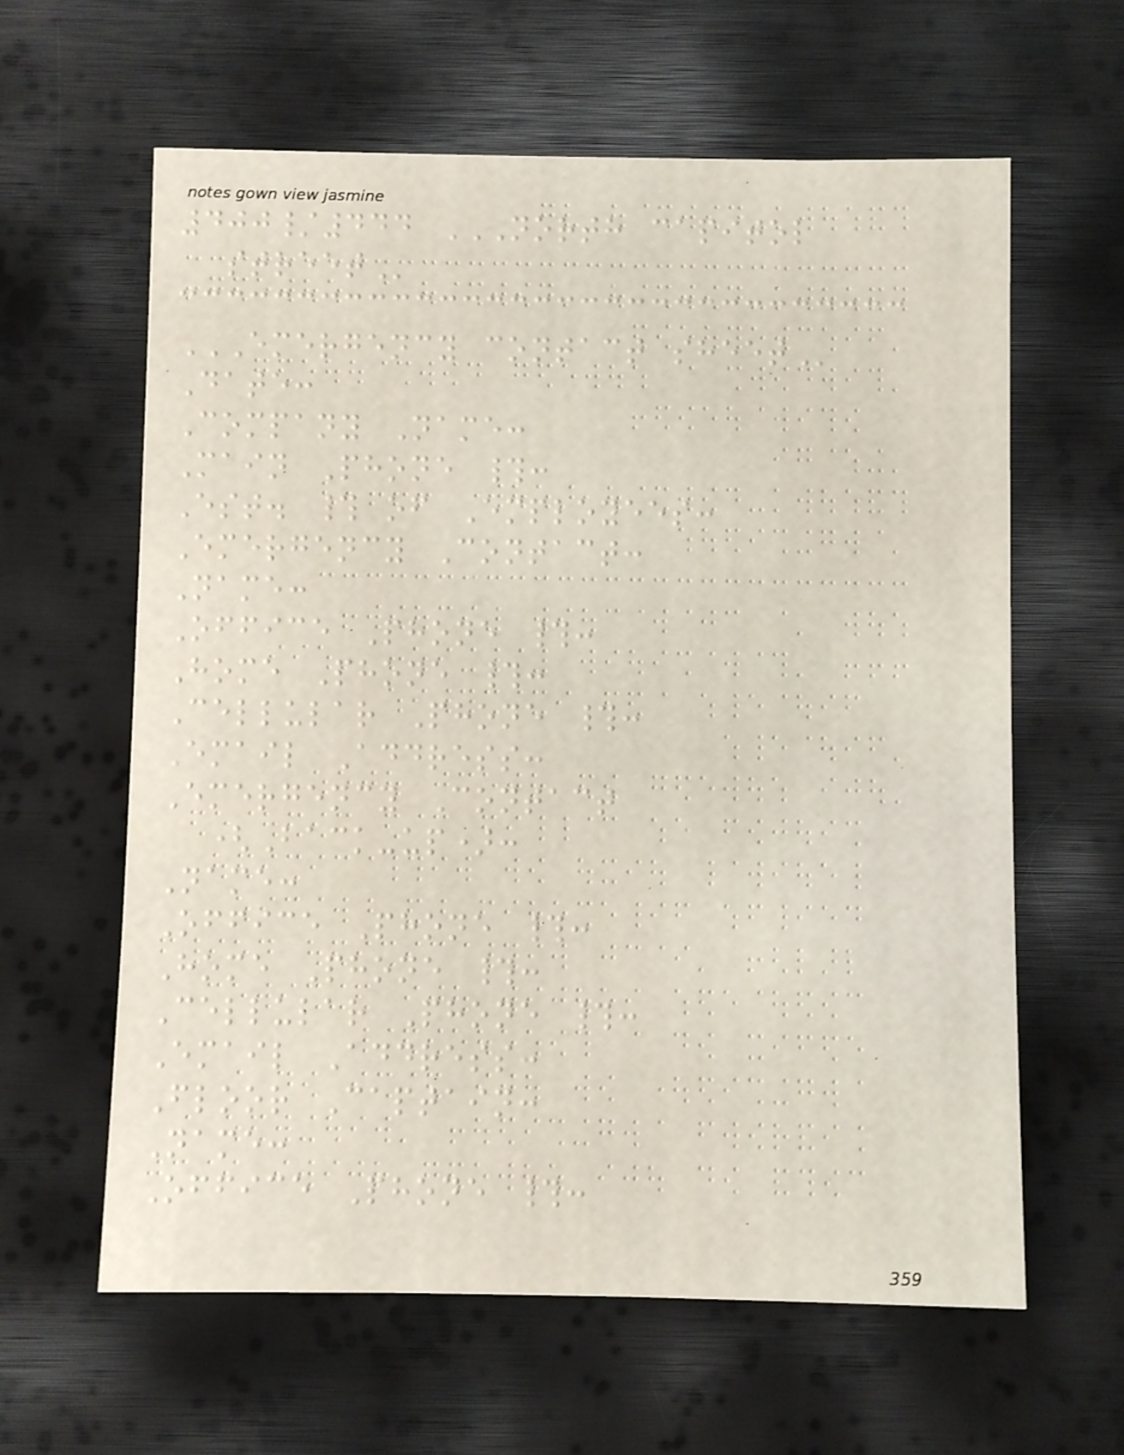400/444 NORTH CAPITOL
STREET
EMERGENCY CONTACT SHEET
Date:
Company Name:
Main Phone #:
Est. # of Employees:
Emergency Contact:
Name:
Office Phone #:
Home Phone #:
Cellular Phone #:
Email Address:
Emergency Contact
(Back-up):
Name:
Office Phone #:
Home Phone #:
Cellular Phone #:
Email Address:
Floor Captain:
Name:
Office Phone #:
